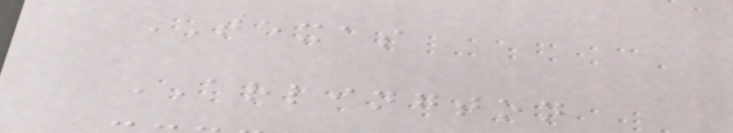TEXAS
ARLINGTON
